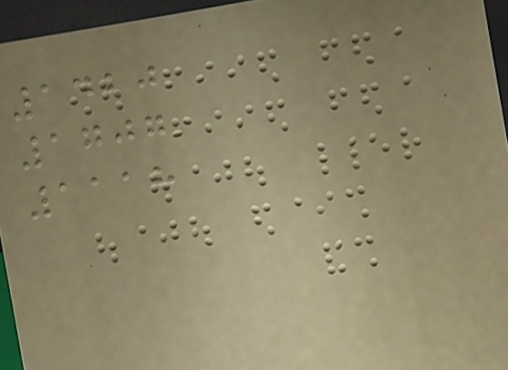1420
1707
1118
